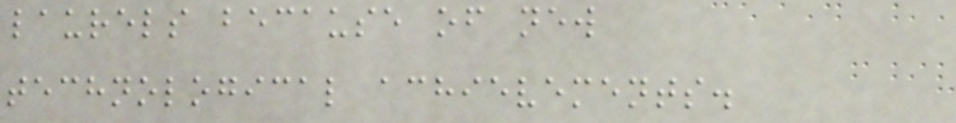laurels because of new
technological achievements.
